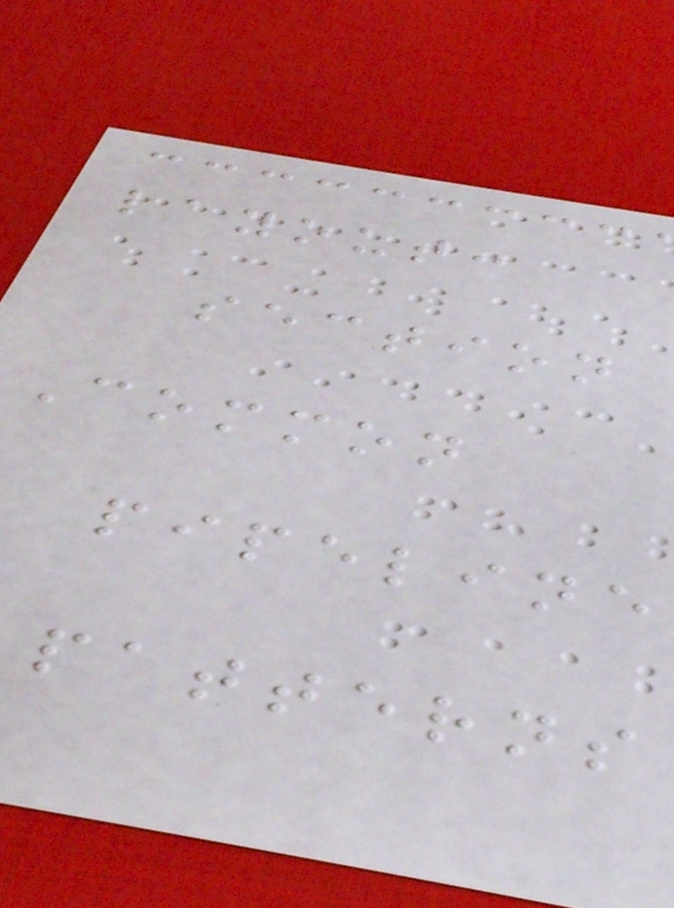layout:
section
Common
pipeline
patterns
